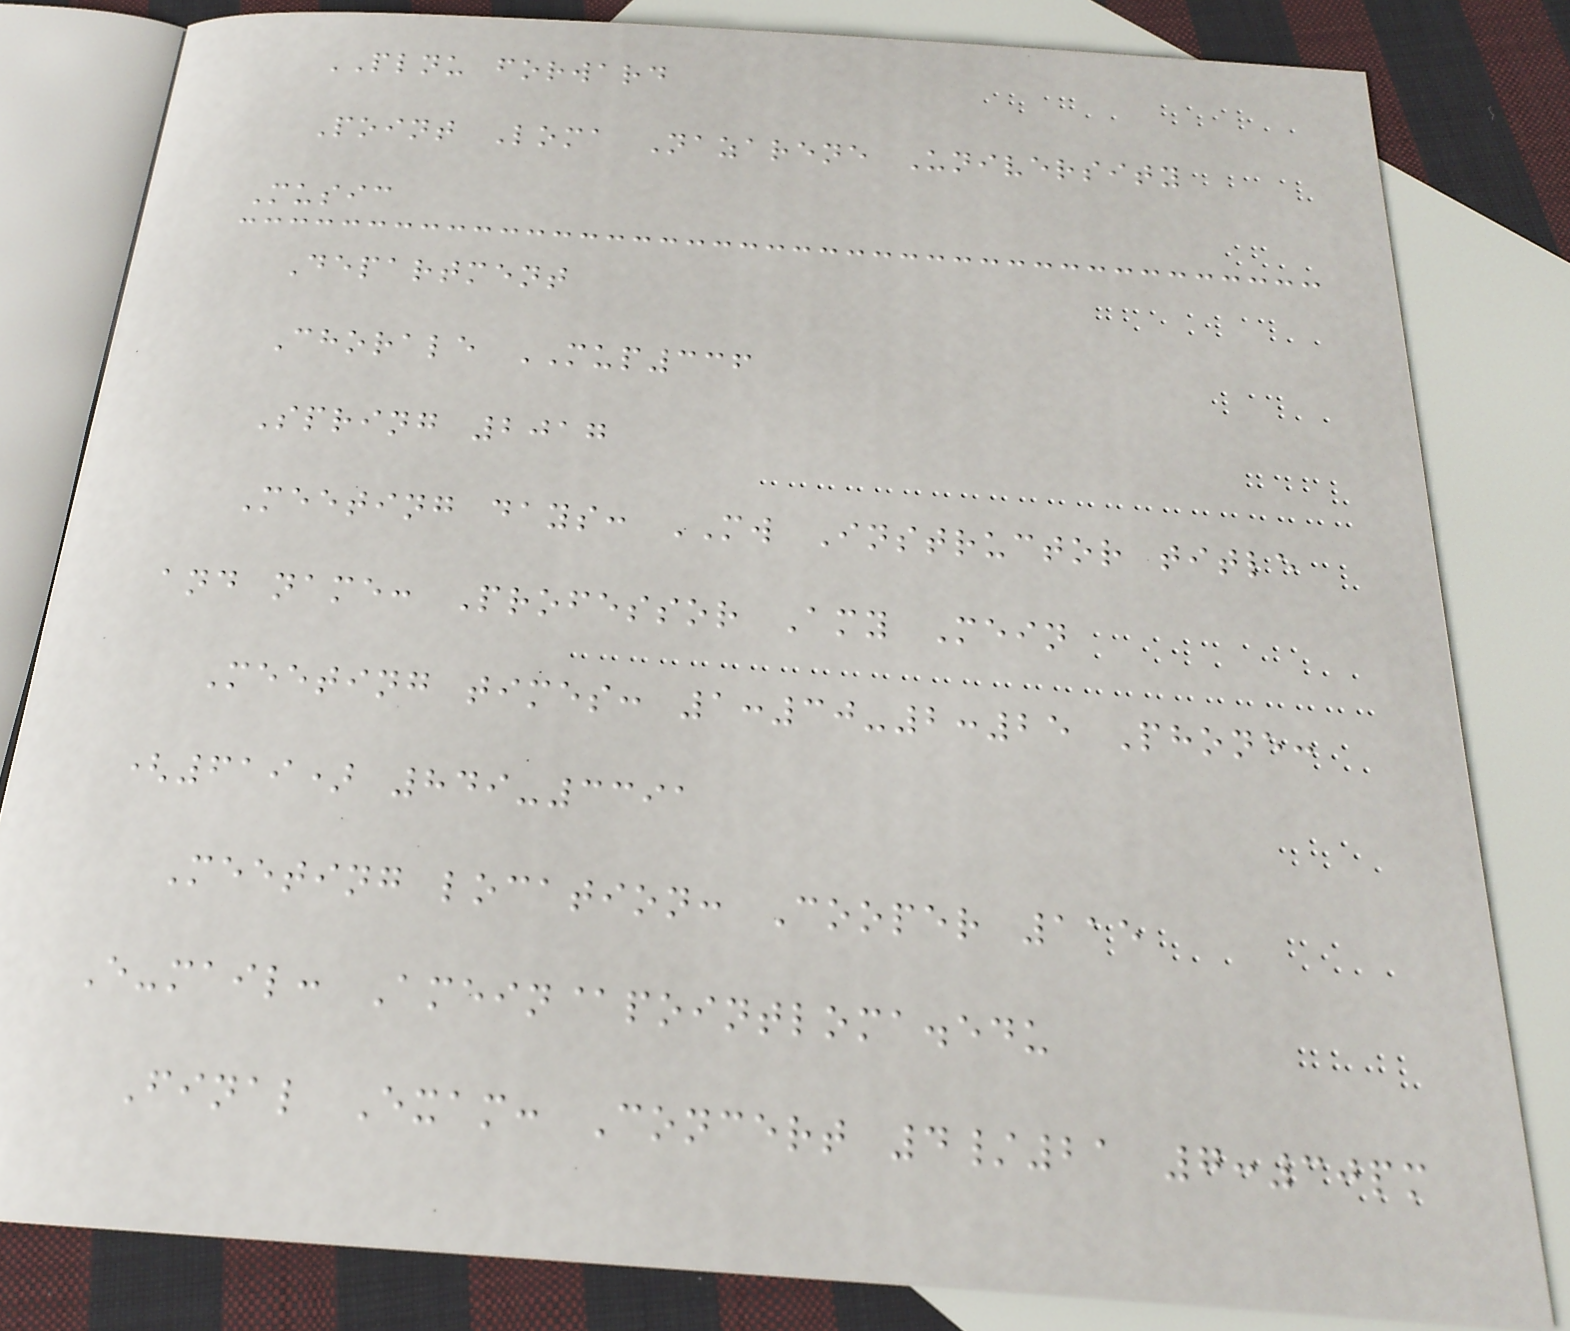PLNU forward
Point Loma Nazarene University
Music
Department
Chorale MUP336
Spring 2017
Meeting days: MW Instructor title
and name: Professor Amy Mein
Meeting times: 1:30-2:25 Phone:
(619) 849-3391
Meeting location: Cooper 115
E-mail: Amein@pointloma.edu
Final Exam: Concert 4/21 7:30pm
